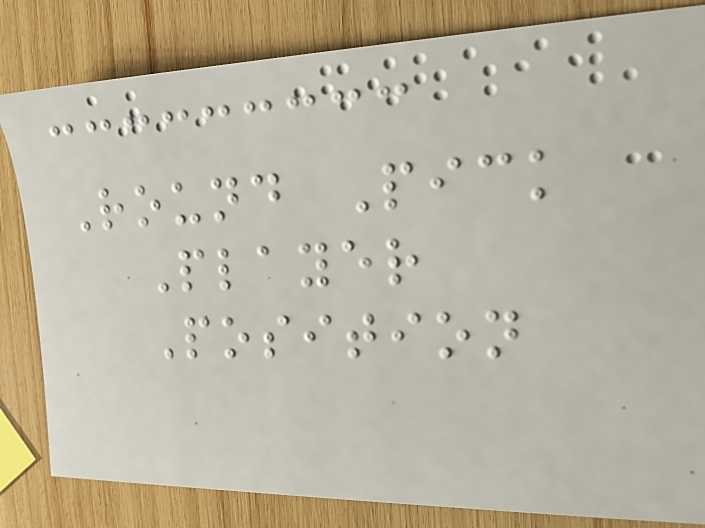Round Pick
Player
Position
